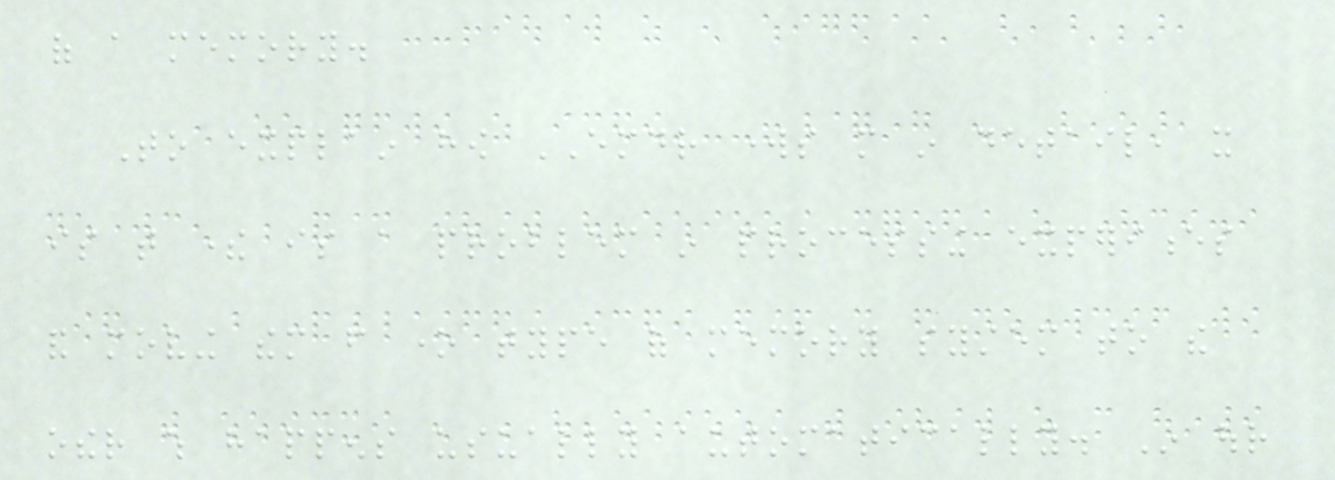of a memory.
To explain how EMDR works more in detail, it
is that there is a problem in processing experiences
and moving them from one type of memory system to the
other which happens usually automatically. In our
